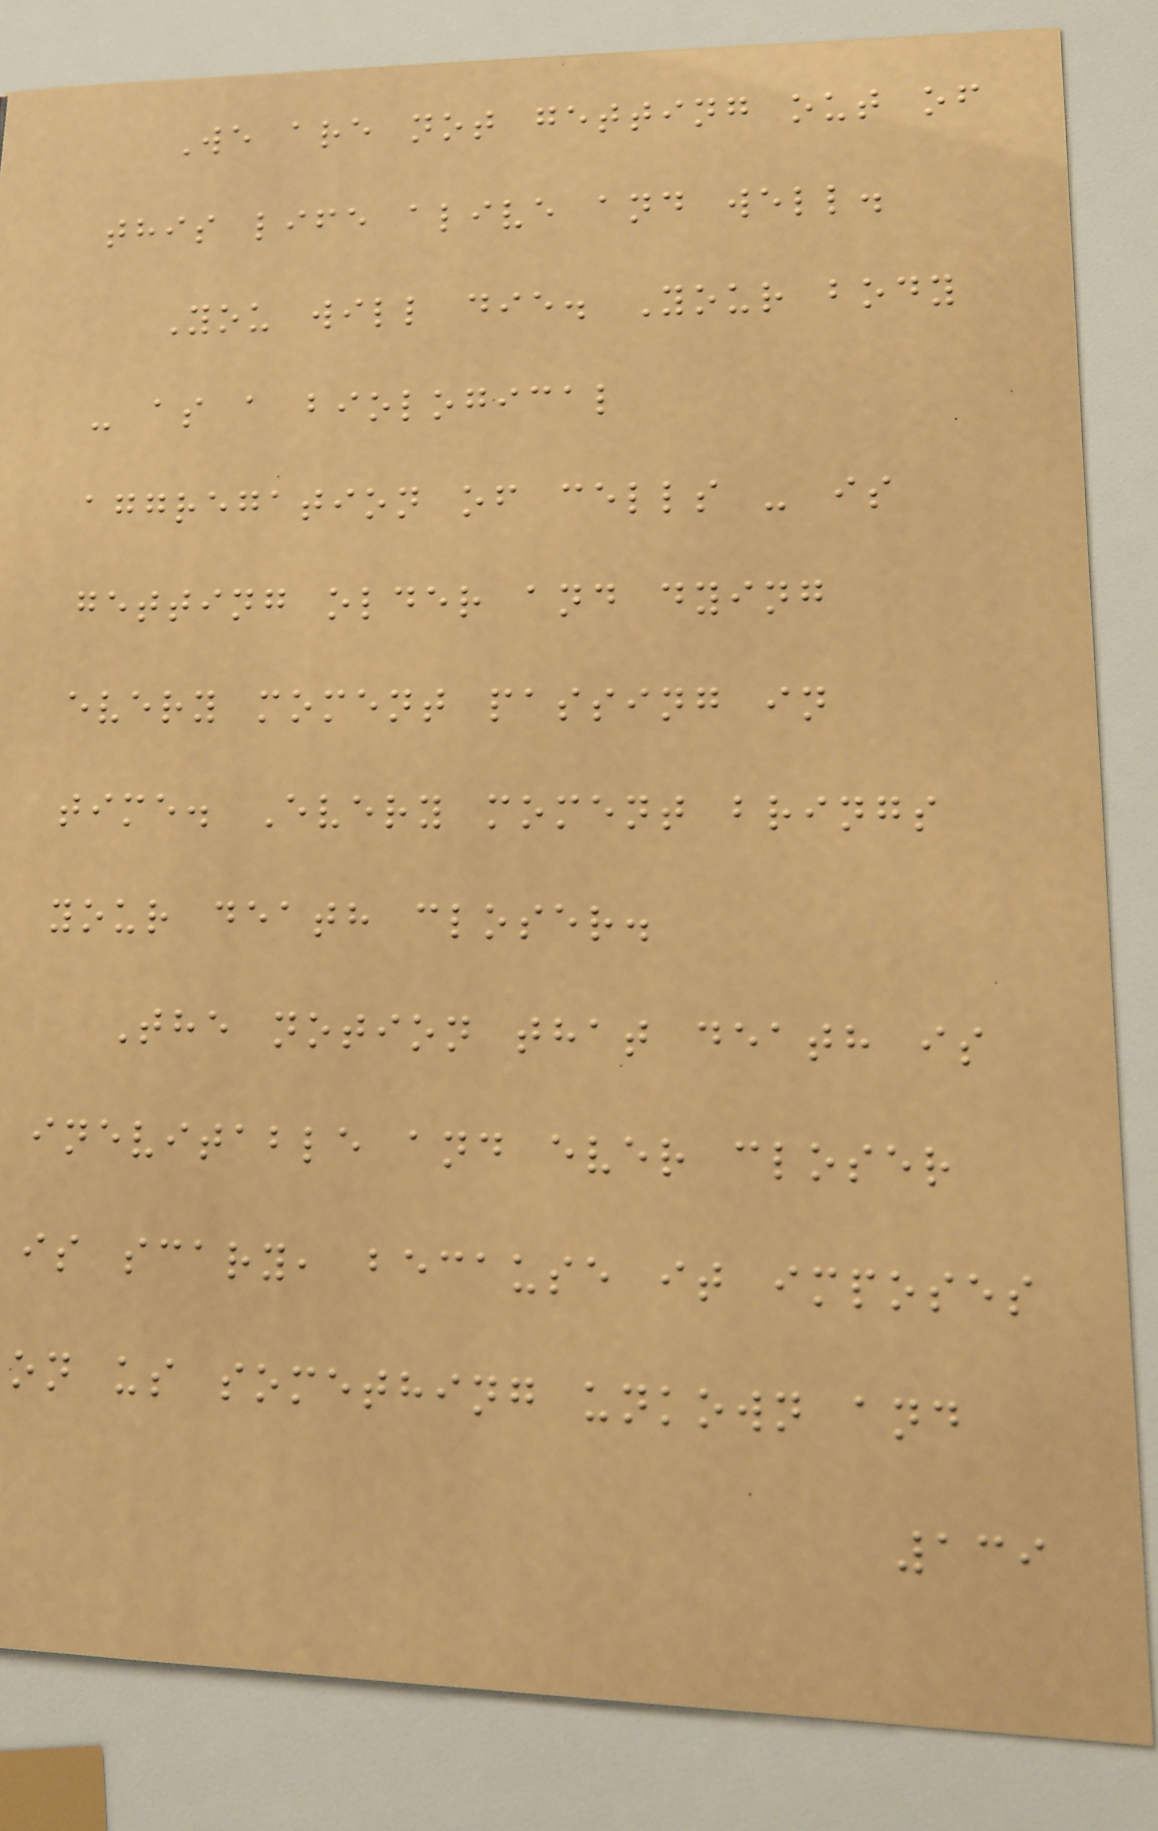We are not getting out of
this life alive and well.
You will die. Your body
- as a biological
aggregation of cells - is
getting older and dying
every moment passing in
time. Every moment brings
your death closer.
The notion that death is
inevitable and ever closer
is scary, because it imposes
on us something unkown and
139
